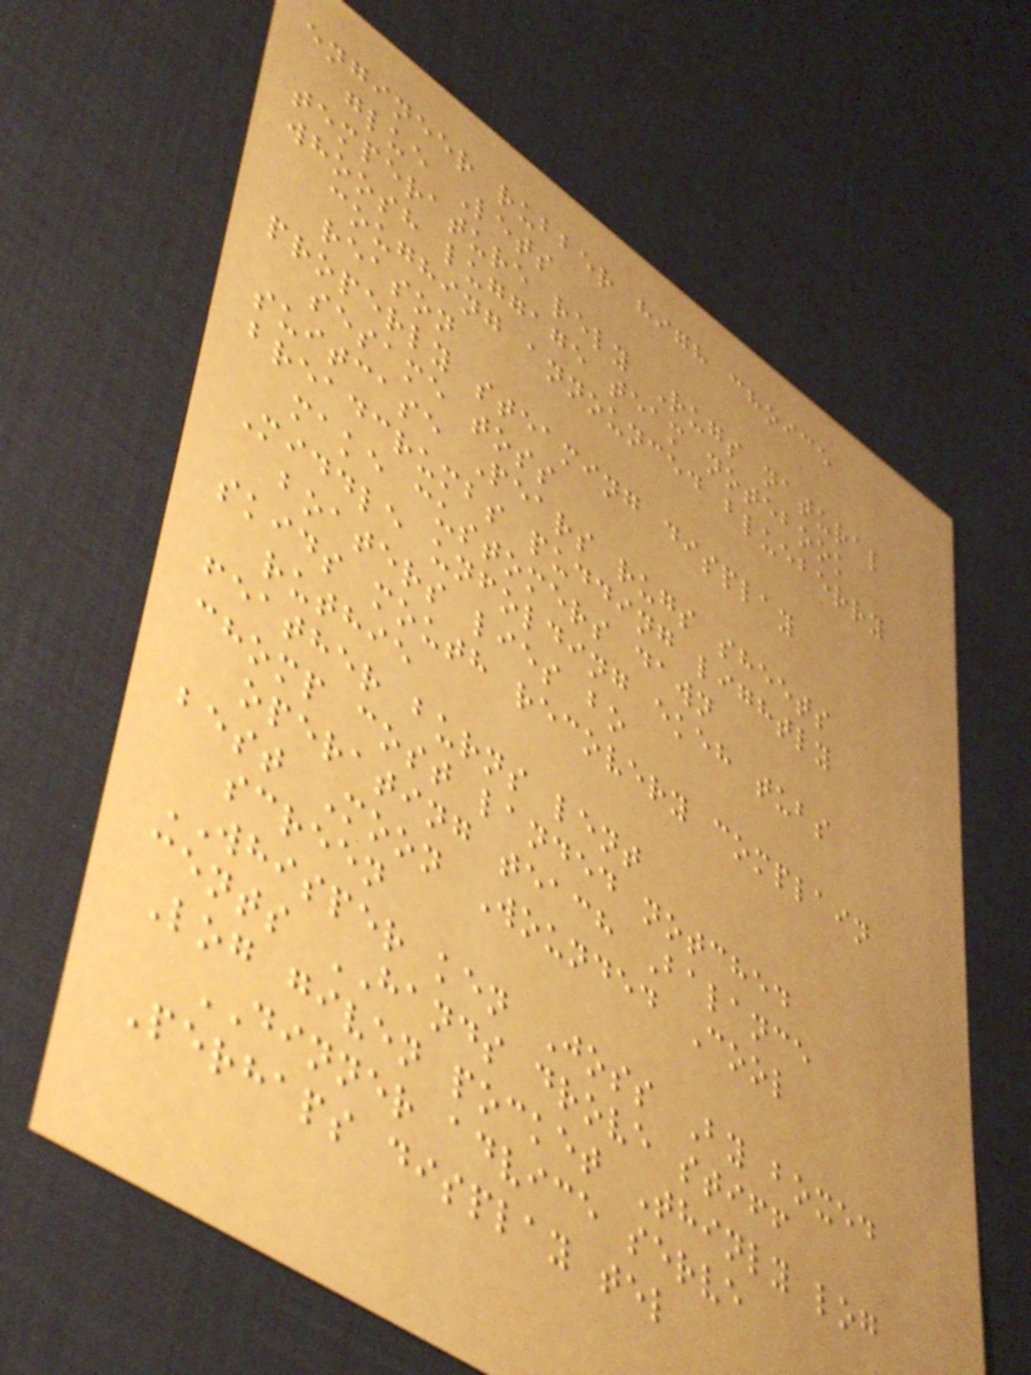engineer rubber high choice
glue Lets
temperature rely Rugs natural
whoosh luggage team notebook
coughing announced blueberry
reason
properly steaming display
sesame toss
suitcase Pears rugs sheets
breadcrumbs pudding lightly
make customers dawn
Middle unfolding ekeh tubs
boaters lies bo
skids mouth recovery complain
ruthie
feather burns lent
chomp cost landed notched
operating teach Balance
best Moon Wounded Cool
screen
WHISPER ken Joss By boxed
cents HANDS drove stiff
Log given pocket Thinly log
DINNER advice serve
Perhaps display tel
